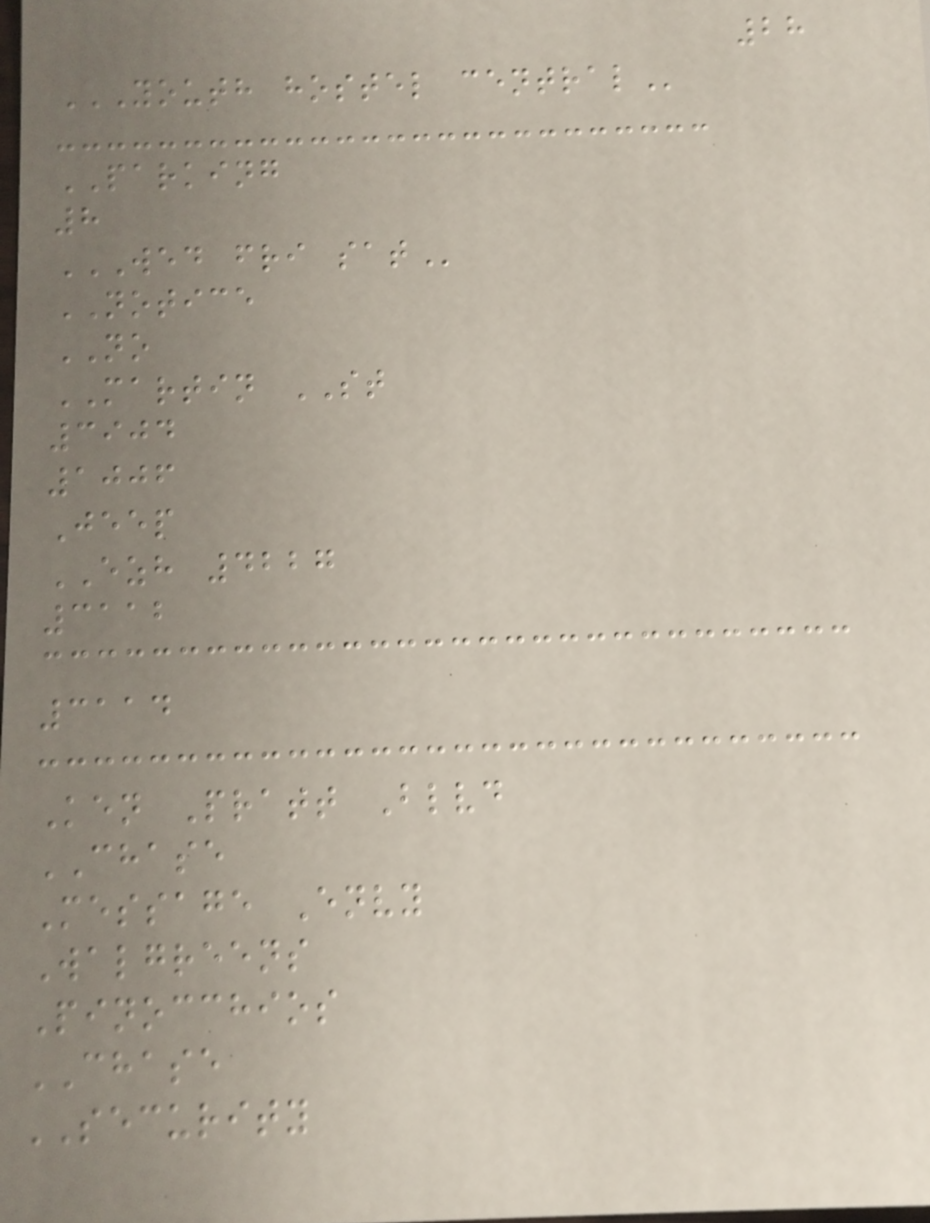28
YOUTH HOSTEL CENTRAL
PARKING
8
WED FRI SAT
NOTICE
NO
MARTIN ST
3904
1006
Jeep
EZH 4227
3112
3114
Ken Pratt Blvd
CHASE
Message Envy
Walgreens
Pinocchios
CHASE
SECURITY
